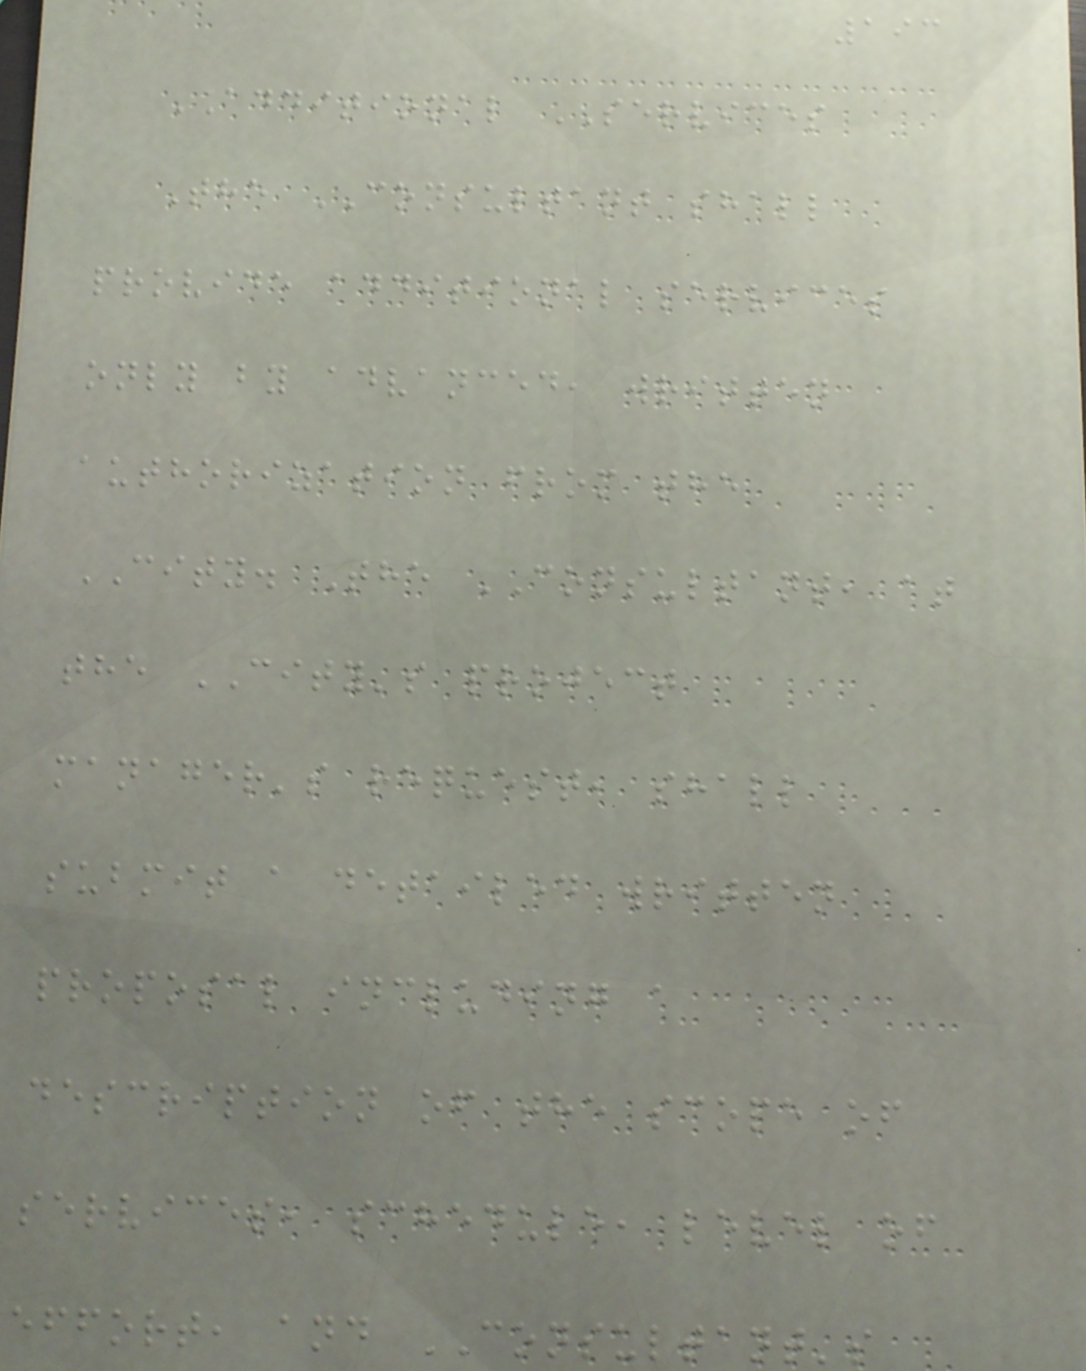193
ADDITIONAL SERVICES
The CONSULTANT shall
provide additional services
only by advanced, written
authorization from the
CITY. The CONSULTANT, at
the CITY's project
manager's request, shall
submit a detailed written
proposal including a
description of the scope of
services, schedule, level of
effort, and CONSULTANT's
